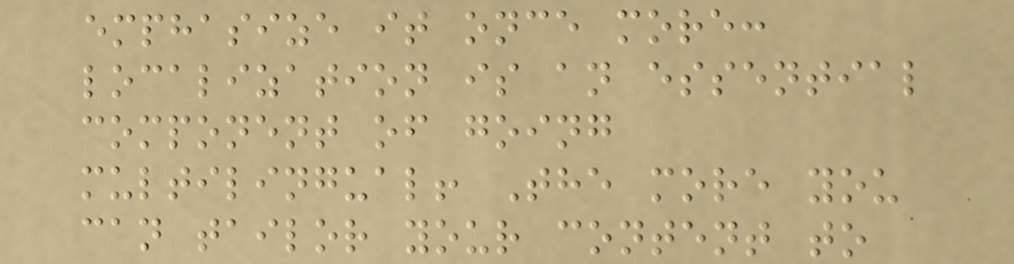emphasize it once more:
localization is an essential
component of going
multilingual! The more you
can tailor your content to
